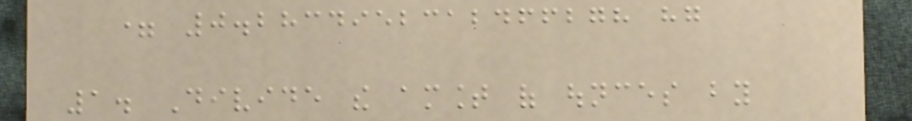= 0.2834952312466278 hg
1. Divide the amount of ounces by
